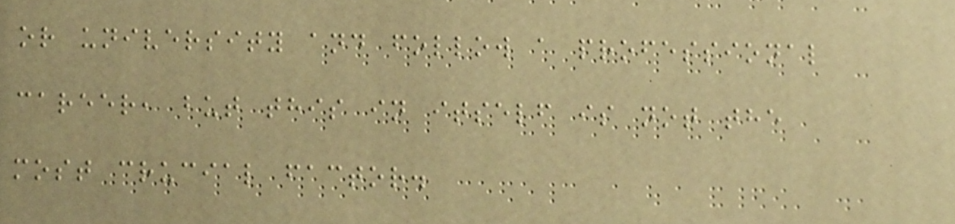or university and follow a professional
career, but this in itself is not the
most crucial factor.
